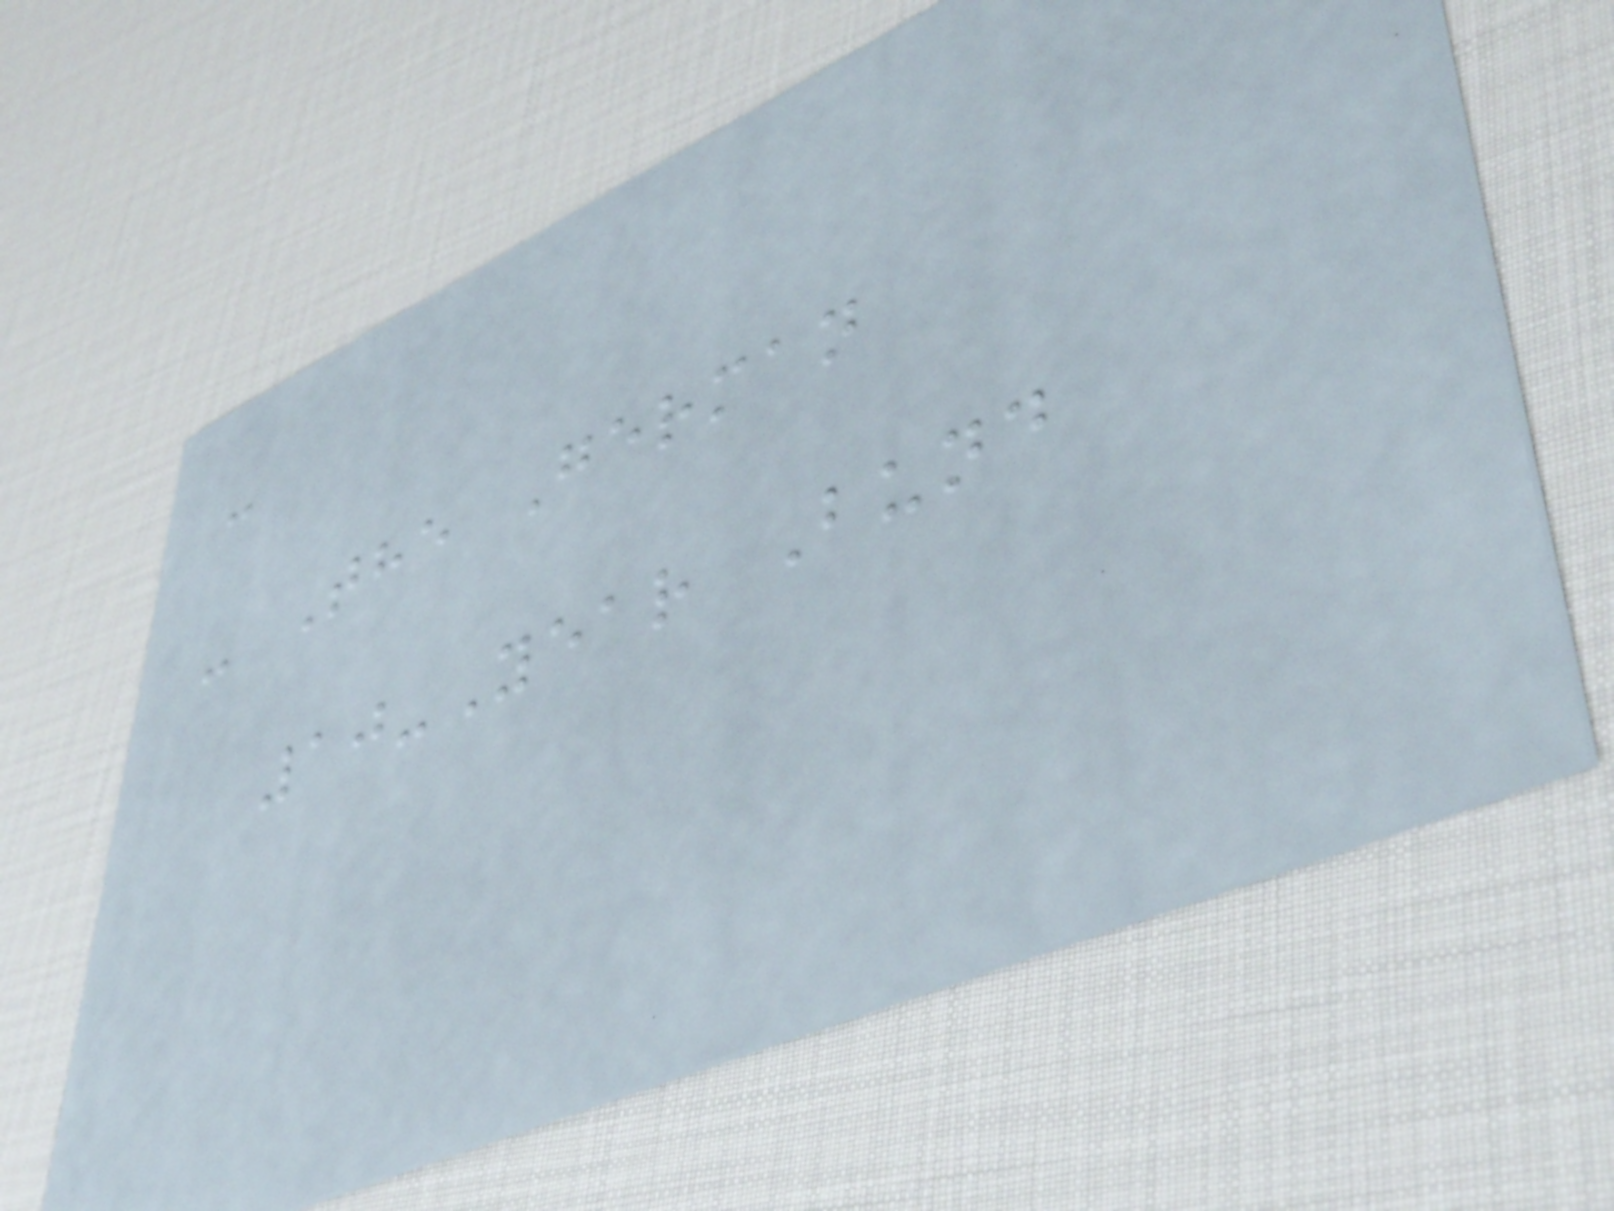-
- The German
10-Year Bund
